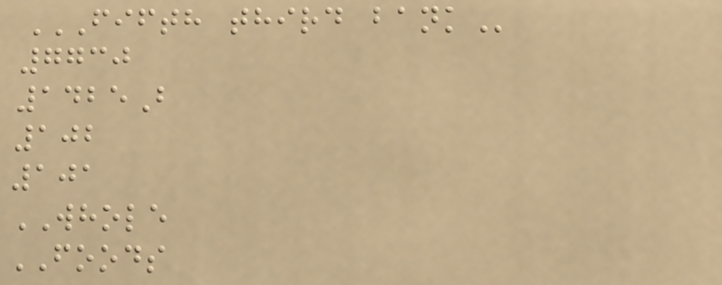FIFTH THIRD BANK
7730
1425B
102
101
WHOLE
FOODS
